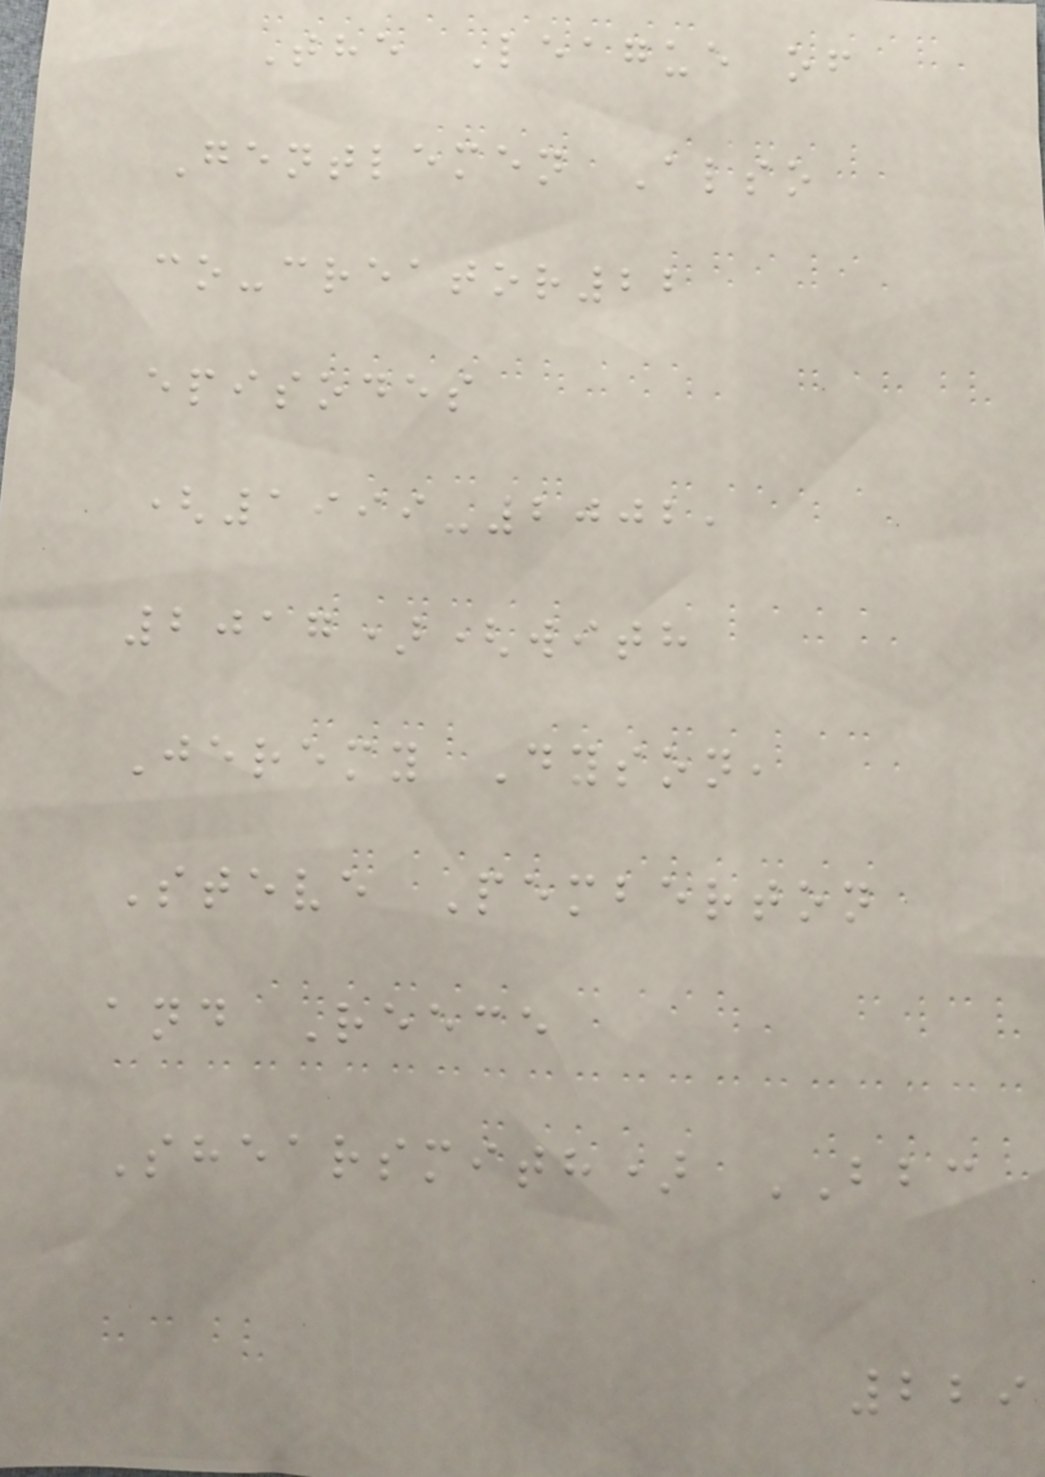The League of
Gentlemen Also
co-creator22
episodes
(1999-2002,
2017)(with
Jeremy Dyson,
Steve Pemberton
and Reece
Shearsmith) BBC
229
